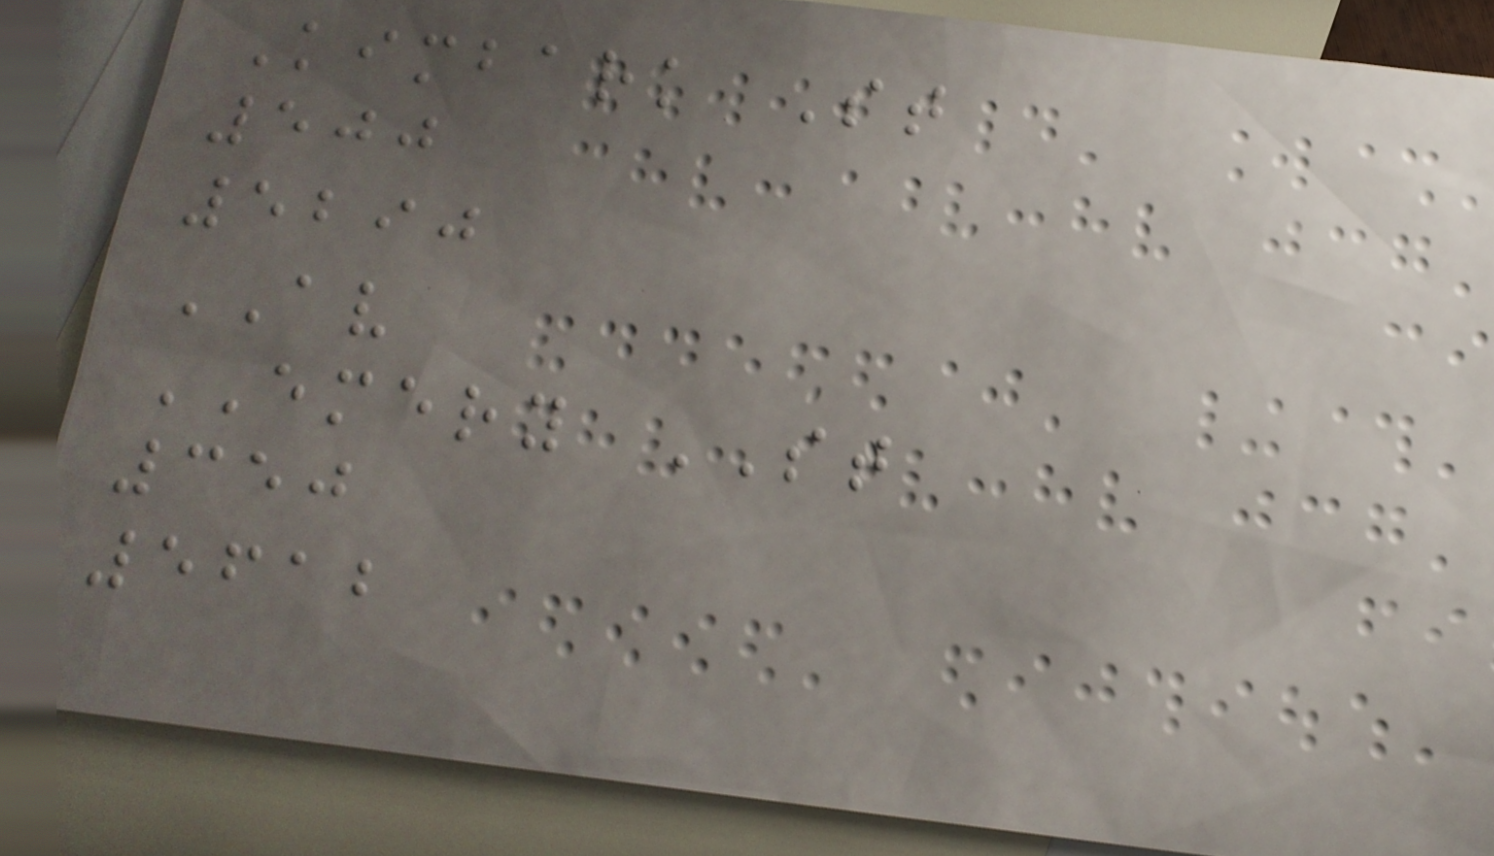Kimbark St
500
5290
AV
EMERY ST
350
5612
